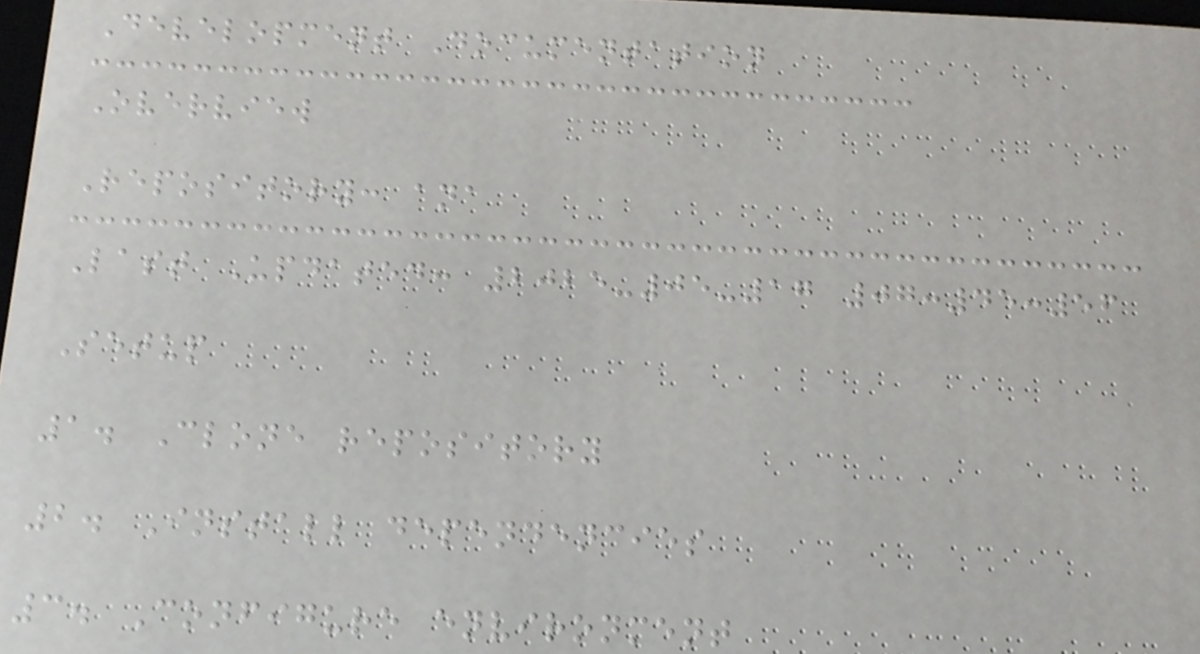Development Documentation
Overview
Repository: ana
Last Updated: 2025-05-17 07:45:56
Setup
1. Clone repository
2. Install dependencies
3. Configure environment
